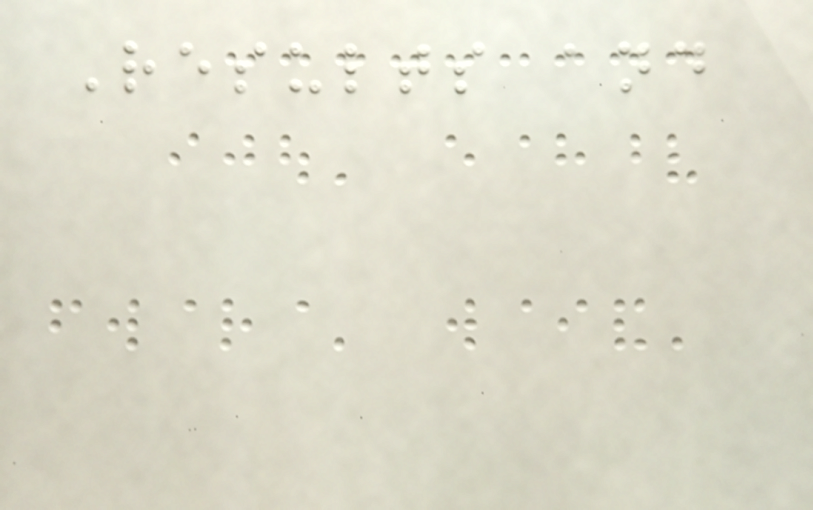Results and
